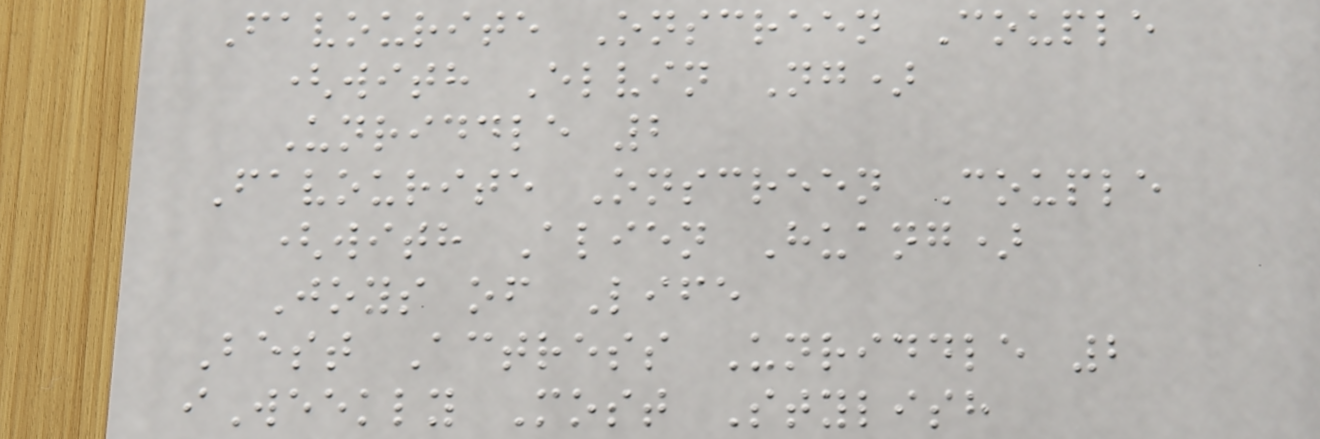Favourite Onscreen Couple
(with Elvin Ng)
Unriddle 2
Favourite Onscreen Couple
(with Alien Huang)
Joys of Life
Best Actress Unriddle 2
iWeekly Most Stylish
